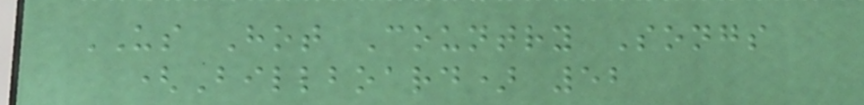US Hot Country Songs
(Billboard) 52
